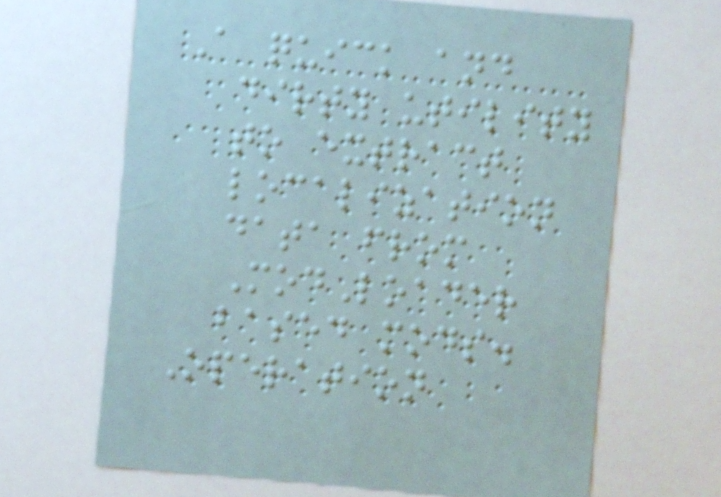A quick and
dirty utility
to extract
localization
data from
ModLoader
based mods.
Operation
